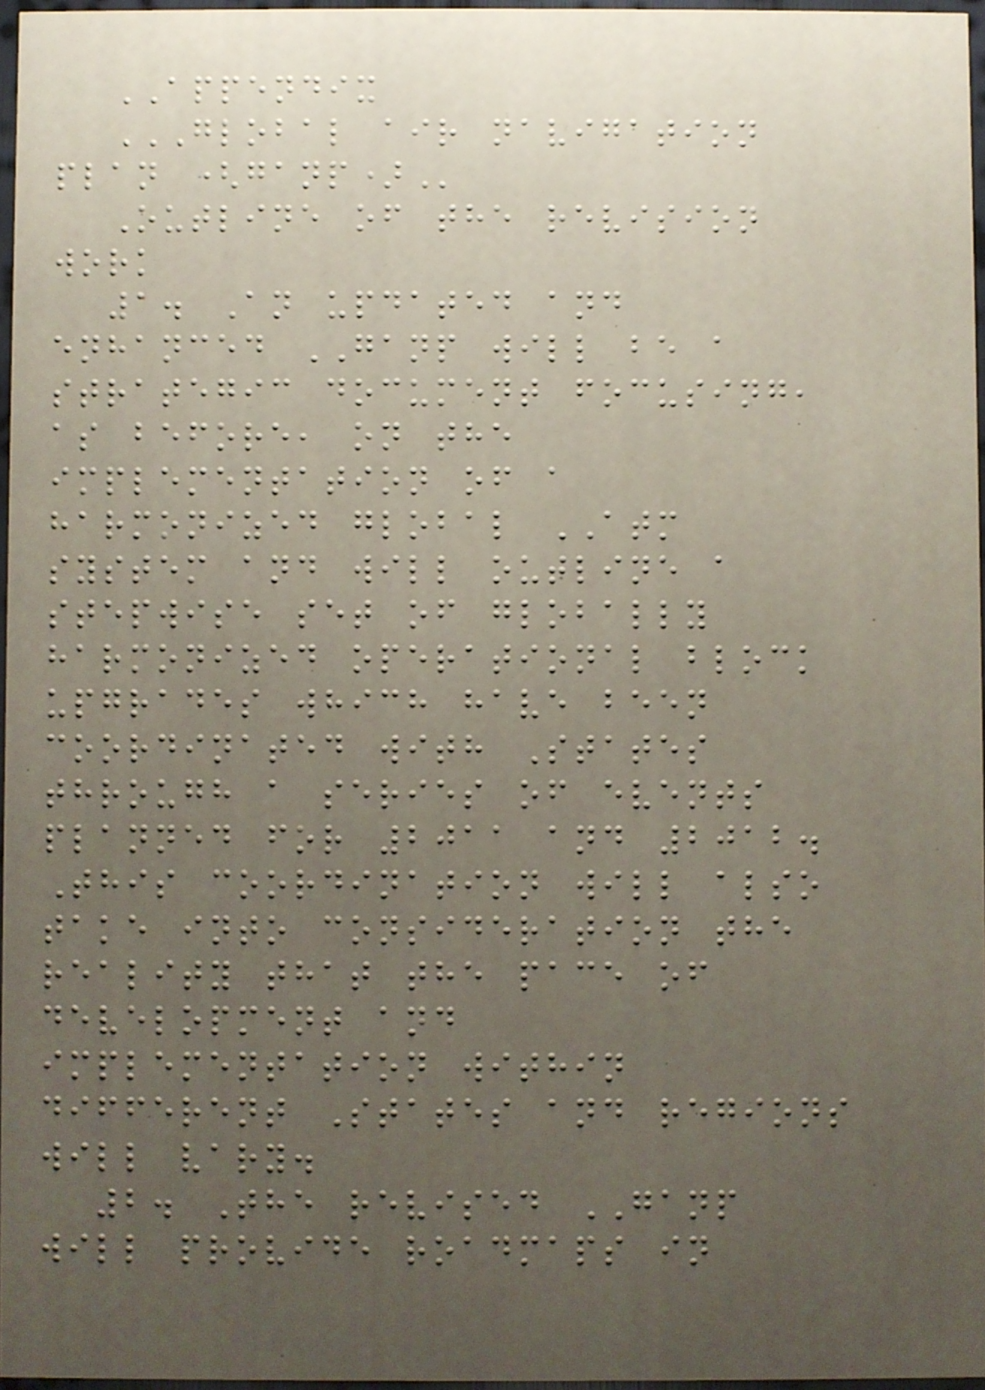APPENDIX
GLOBAL AIR NAVIGATION
PLAN (GANP)
Outline of the revision
work
1. An updated and
enhanced GANP will be a
strategic document focusing,
as before, on the
implementation of a
harmonized global ATM
system and will outline a
stepwise set of globally
harmonized operational block
upgrades which have been
coordinated with States
through a series of events
planned for 2011 and 2012.
This coordination will also
take into consideration the
reality that the pace of
development and
implementation within
different States and regions
will vary.
2. The revised GANP
will provide roadmaps in
